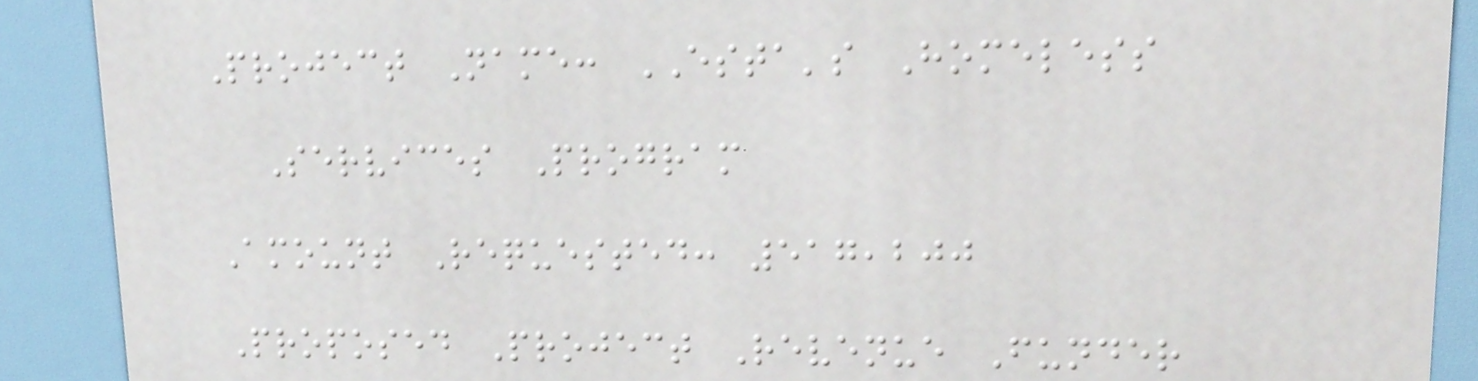Project Name: ESTA's Homeless
Services Program
Amount Requested: 517,200
Proposed Project Revenue Funder
